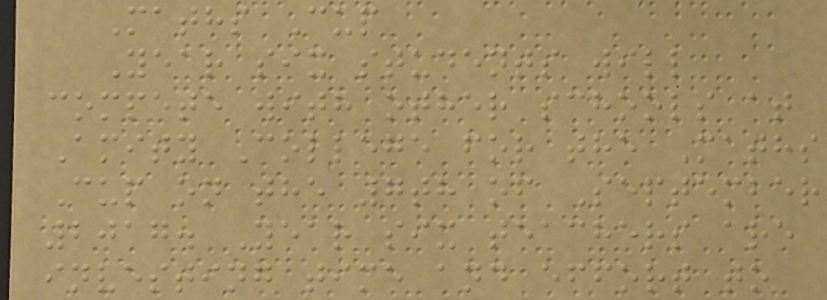Maths Cup
Year six students will
compete with other schools at
Amity College for the Maths
Cup on the 7th of September
2017. Year six teachers are
investing time and effort to
